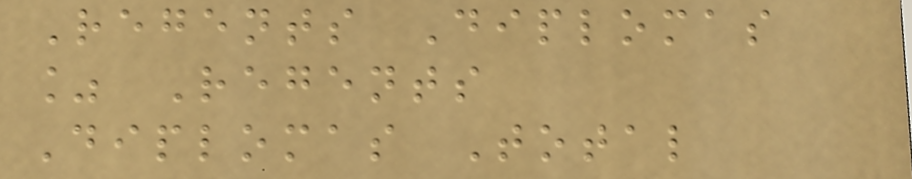Regents Diplomas
% Regents
Diplomas Total
